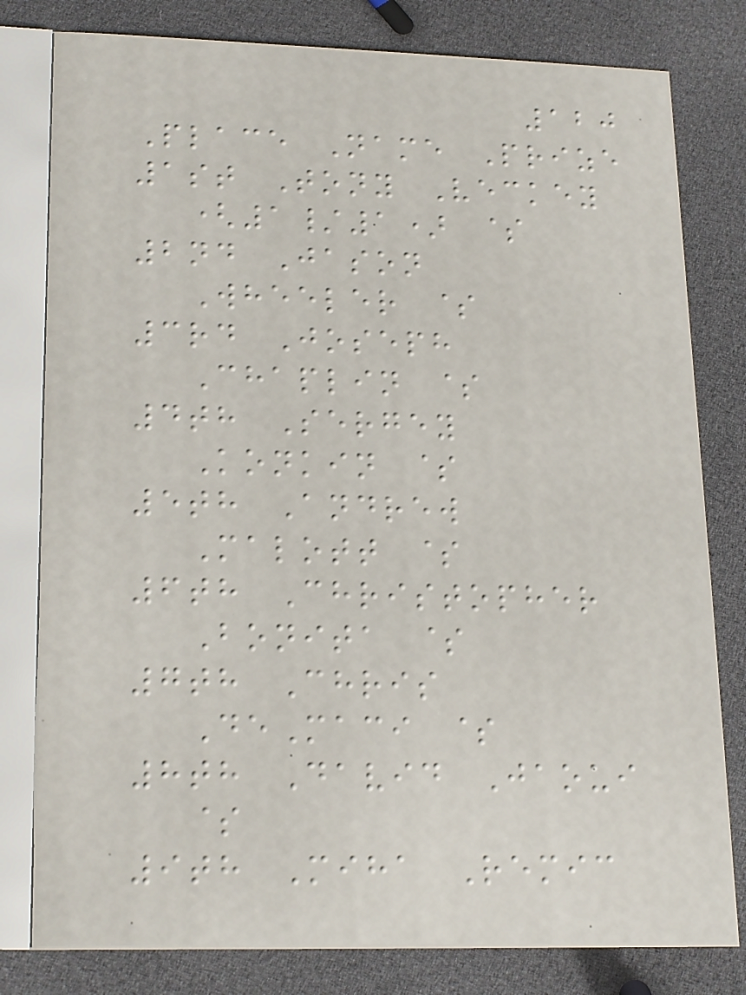120
Place Name Prize
1st Tony Veckey
(1/1) $
2nd Jason
Wheeler $
3rd Joseph
Chaplin $
4th Sergey
Konkin $
5th Andrew
Malott $
6th Christopher
Bonita $
7th Chris
DeMaci $
8th David Jaoui
$
9th Miha Remic
